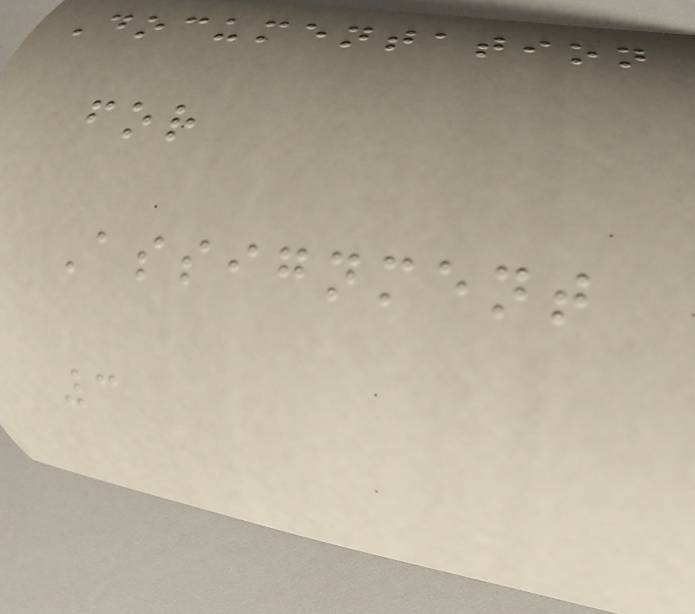Documentation
for
Assignment
3
